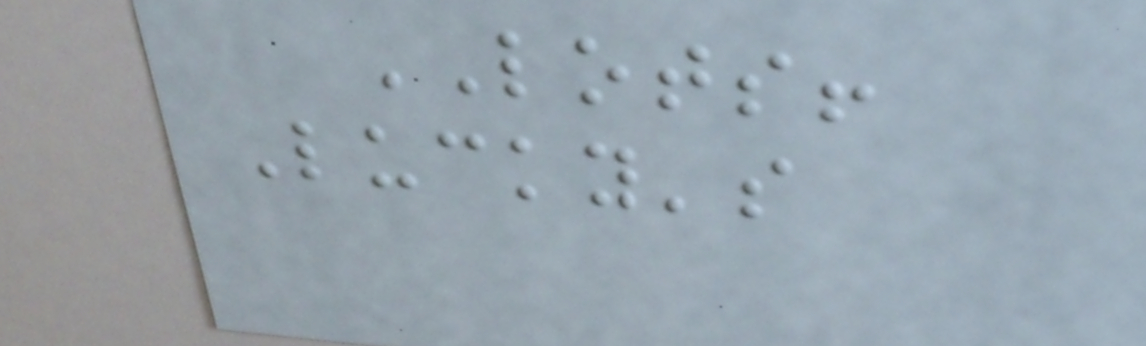LOTS!
Lucky's
